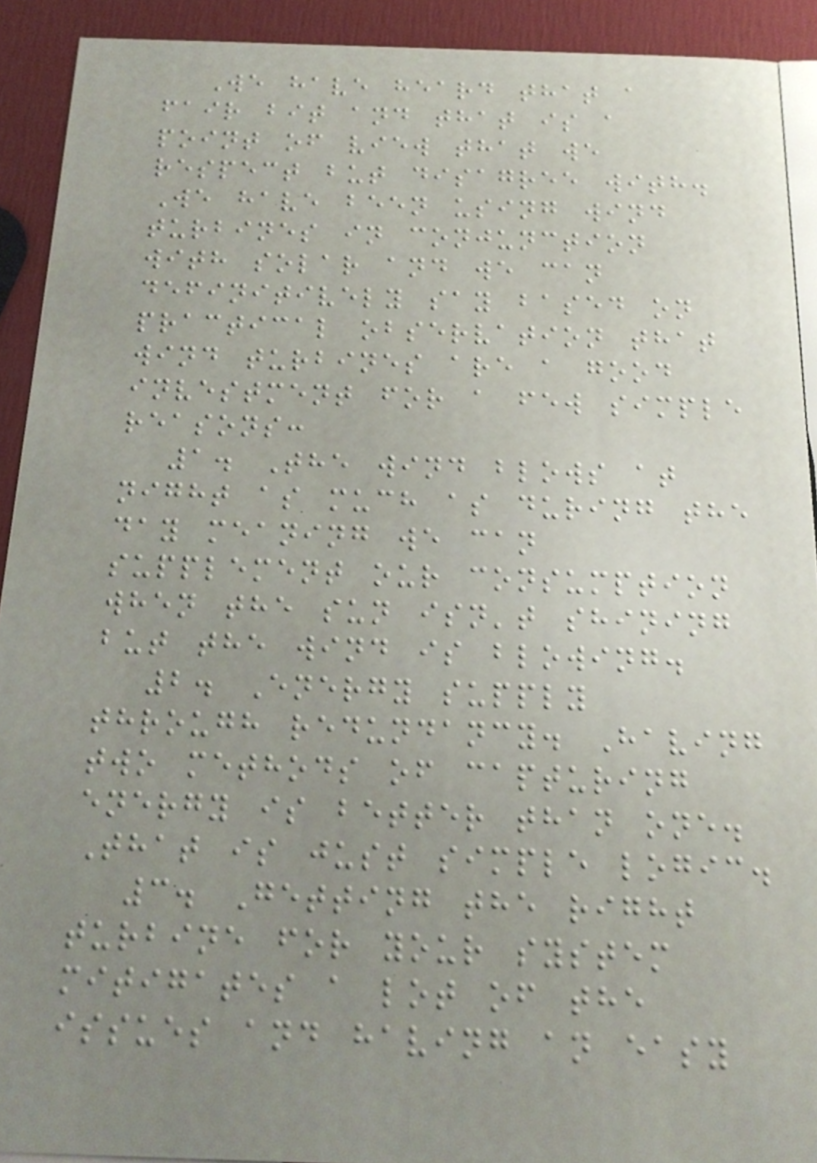We have heard that a
fair bit and that is a
point of view that we
respect but disagree with.
We have been using wind
turbines in conjunction
with solar and we can
definitively say based on
practical observation that
wind turbines are a good
investment for a few simple
reasons:
1. The wind blows at
night as much as during the
day meaning we can
supplement our consumption
when the sun isn't shining
but the wind is blowing.
2. Energy supply
through redundancy. Having
two methods of capturing
energy is better than one.
That is just simple logic.
3. Getting the right
turbine for your system
mitigates a lot of the
issues and having an easy
